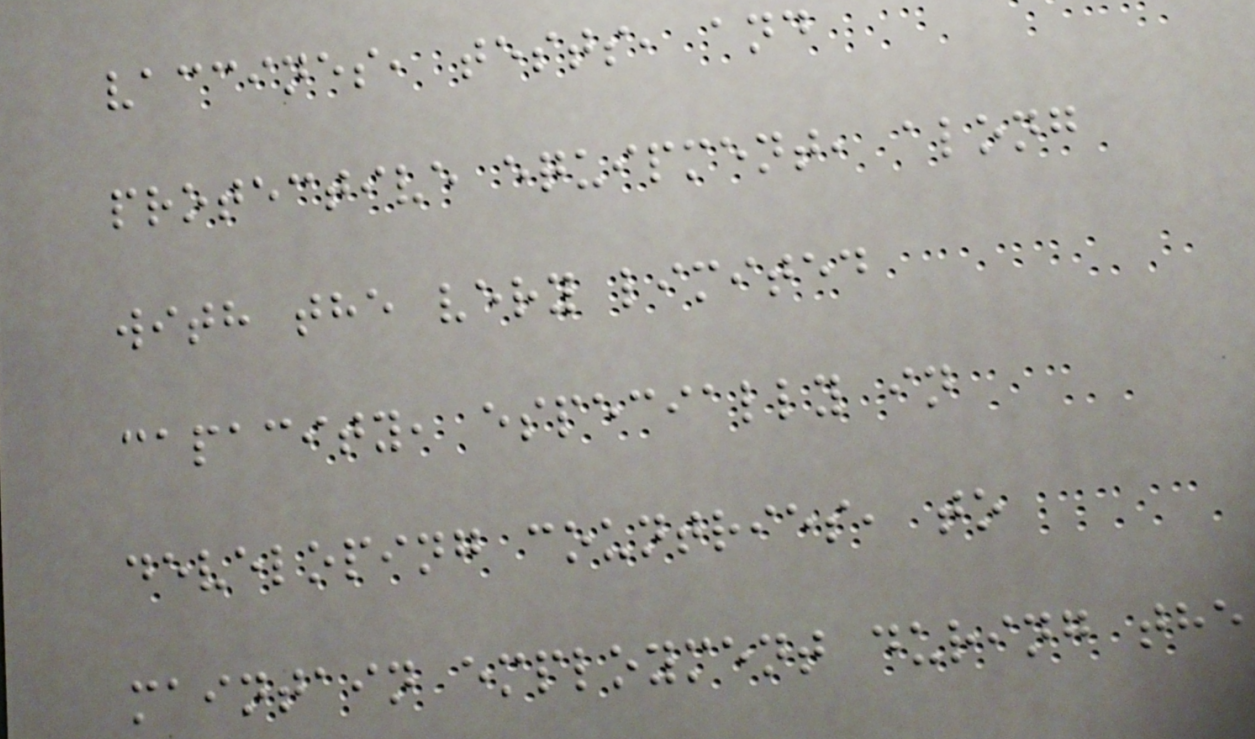vaccines, tests, and
protective equipment, along
with the very limited
capacity, especially in
developing countries, to
maintain employment during the
